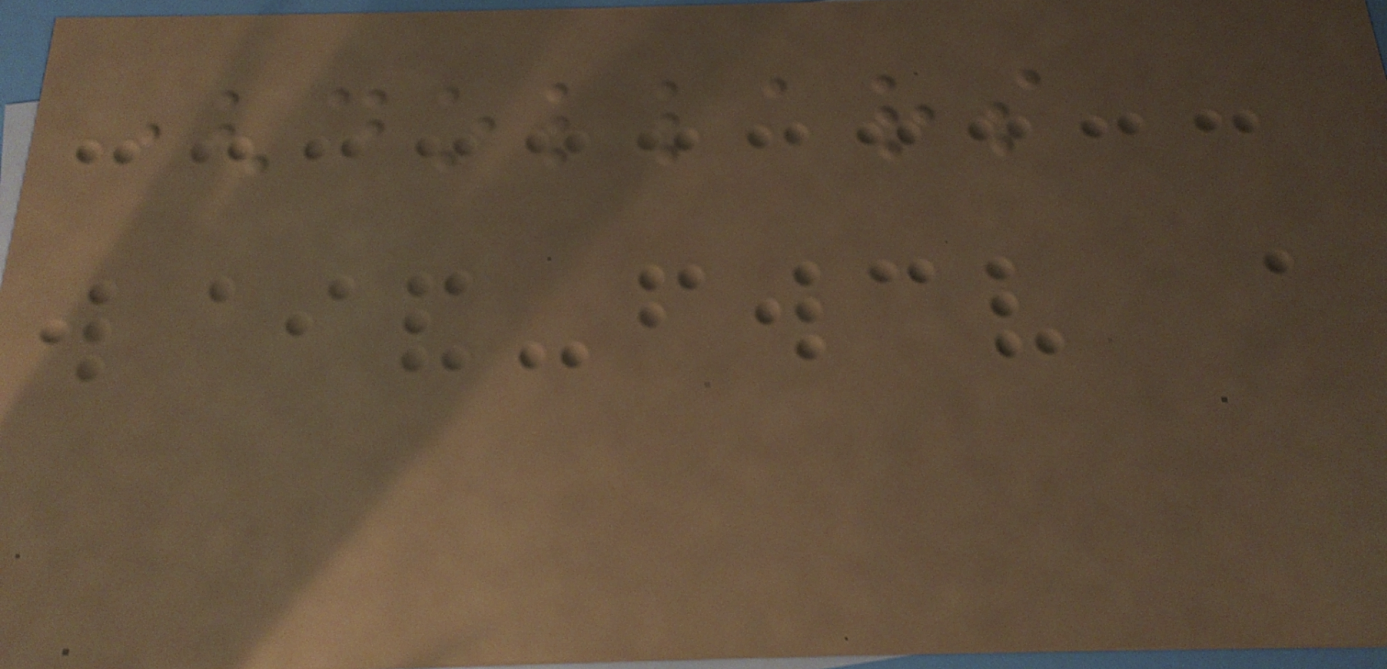(dollars
